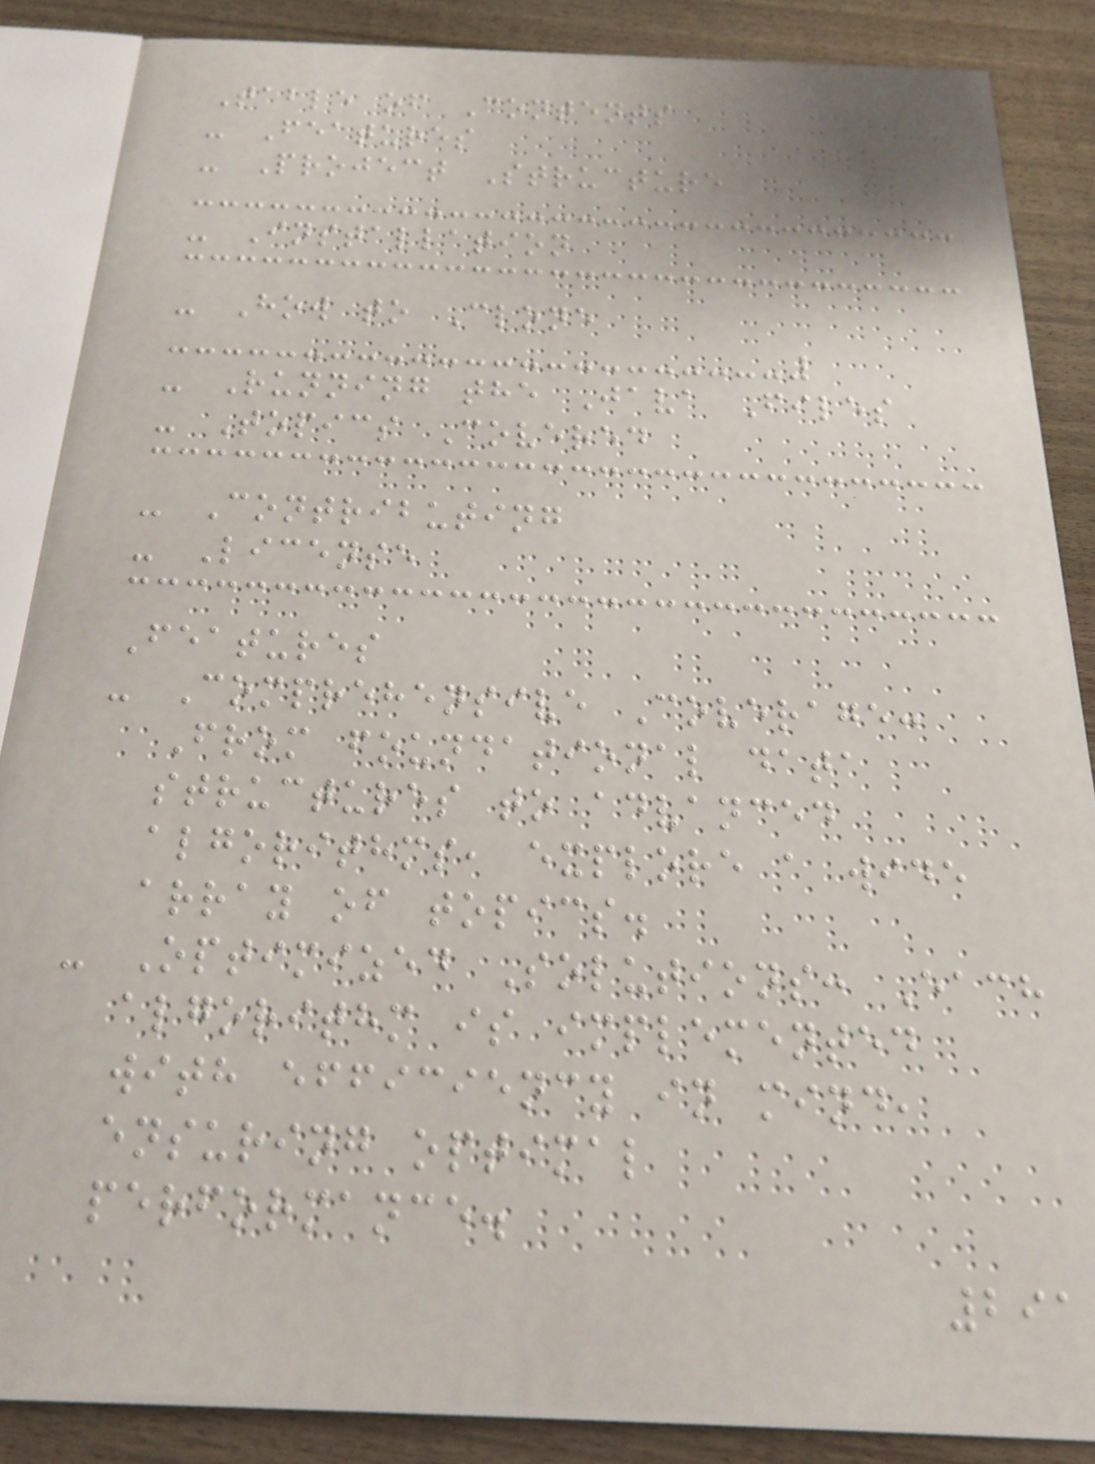Table of Contents
- Features
- Project Structure
- Installation
- How to Clone
- Running the Java Files
- Topics Covered
- Contributing
- License
Features
- Comprehensive Coverage:
From foundational data
structures to advanced
algorithms, explore a wide
array of topics.
- Optimized Solutions: Each
algorithm is implemented
with efficiency in mind,
ensuring optimal
performance.
291
